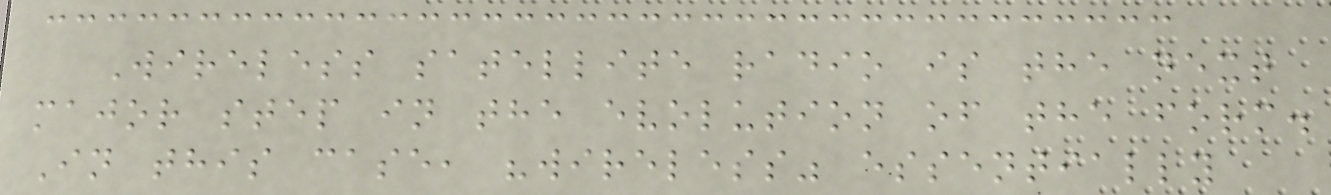Wireless satellite radio is the next
major step in the evolution of the form.
In this case, "wireless" essentially
